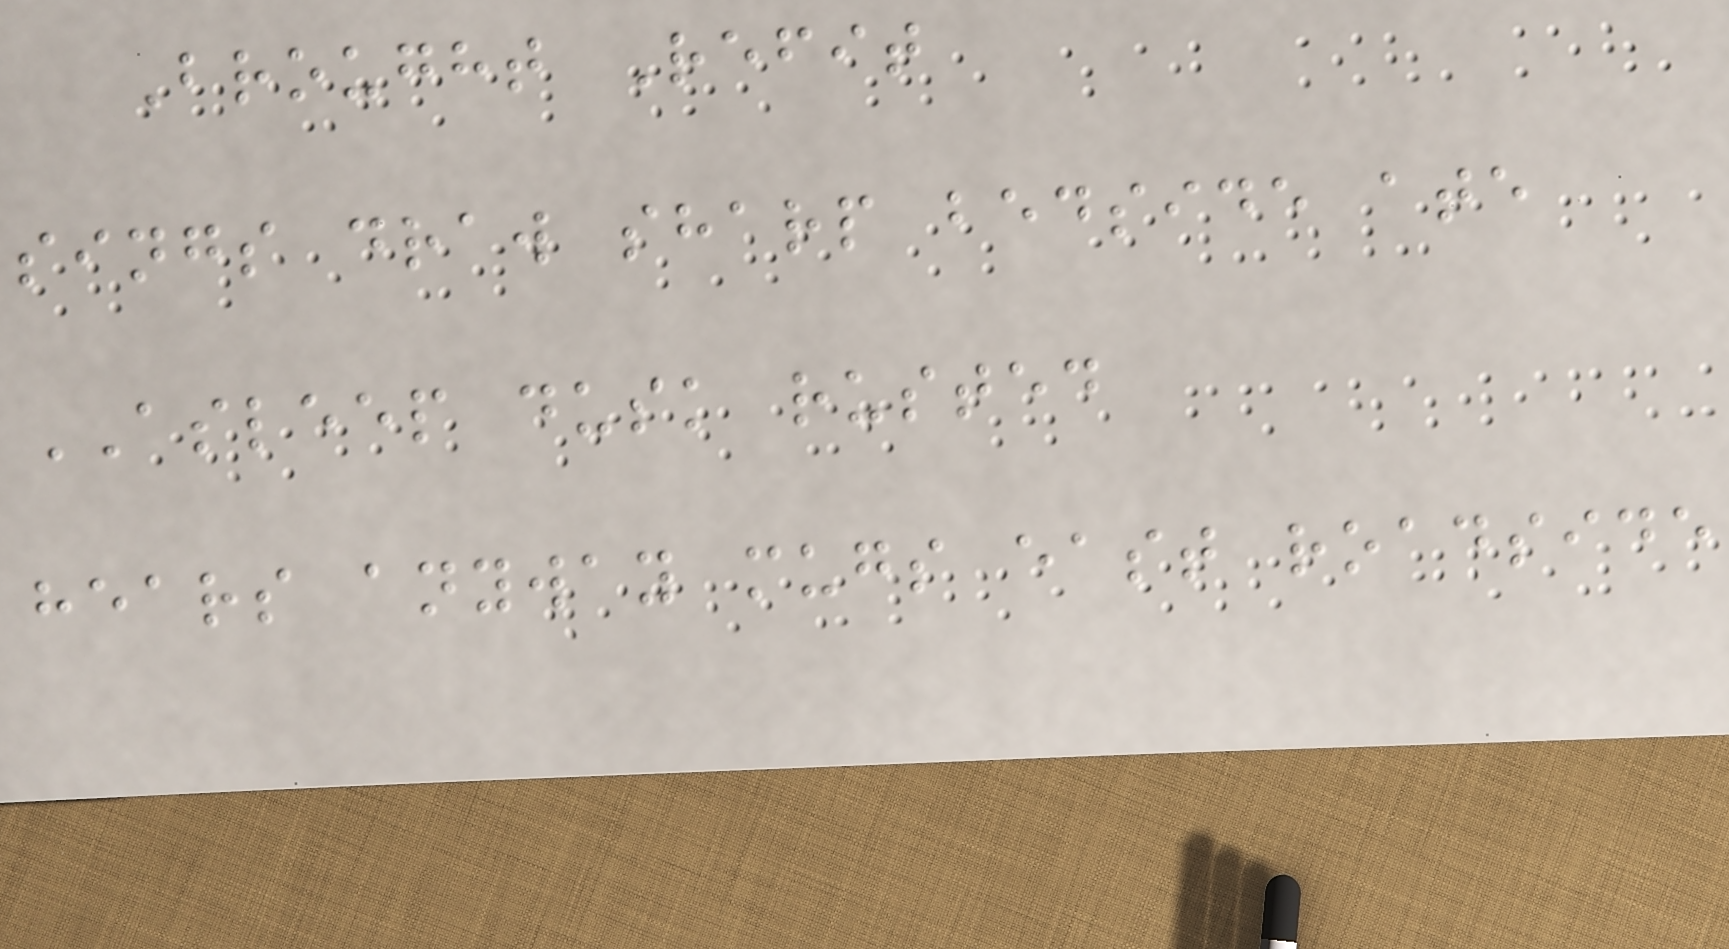Brought Refit
sings draw sharp bedside ate
ASLEEP dusk rusted
hears anyway mugs east roadside
